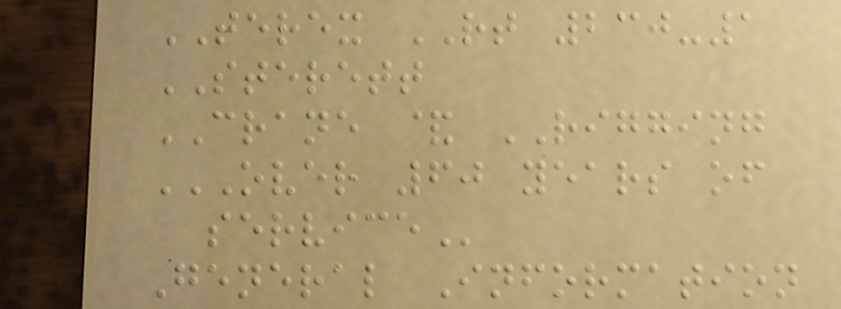TEREX RT 230-1
STERETT
CRANE & RIGGING
OVER 60 YEARS OF
SERVICE
General Information
